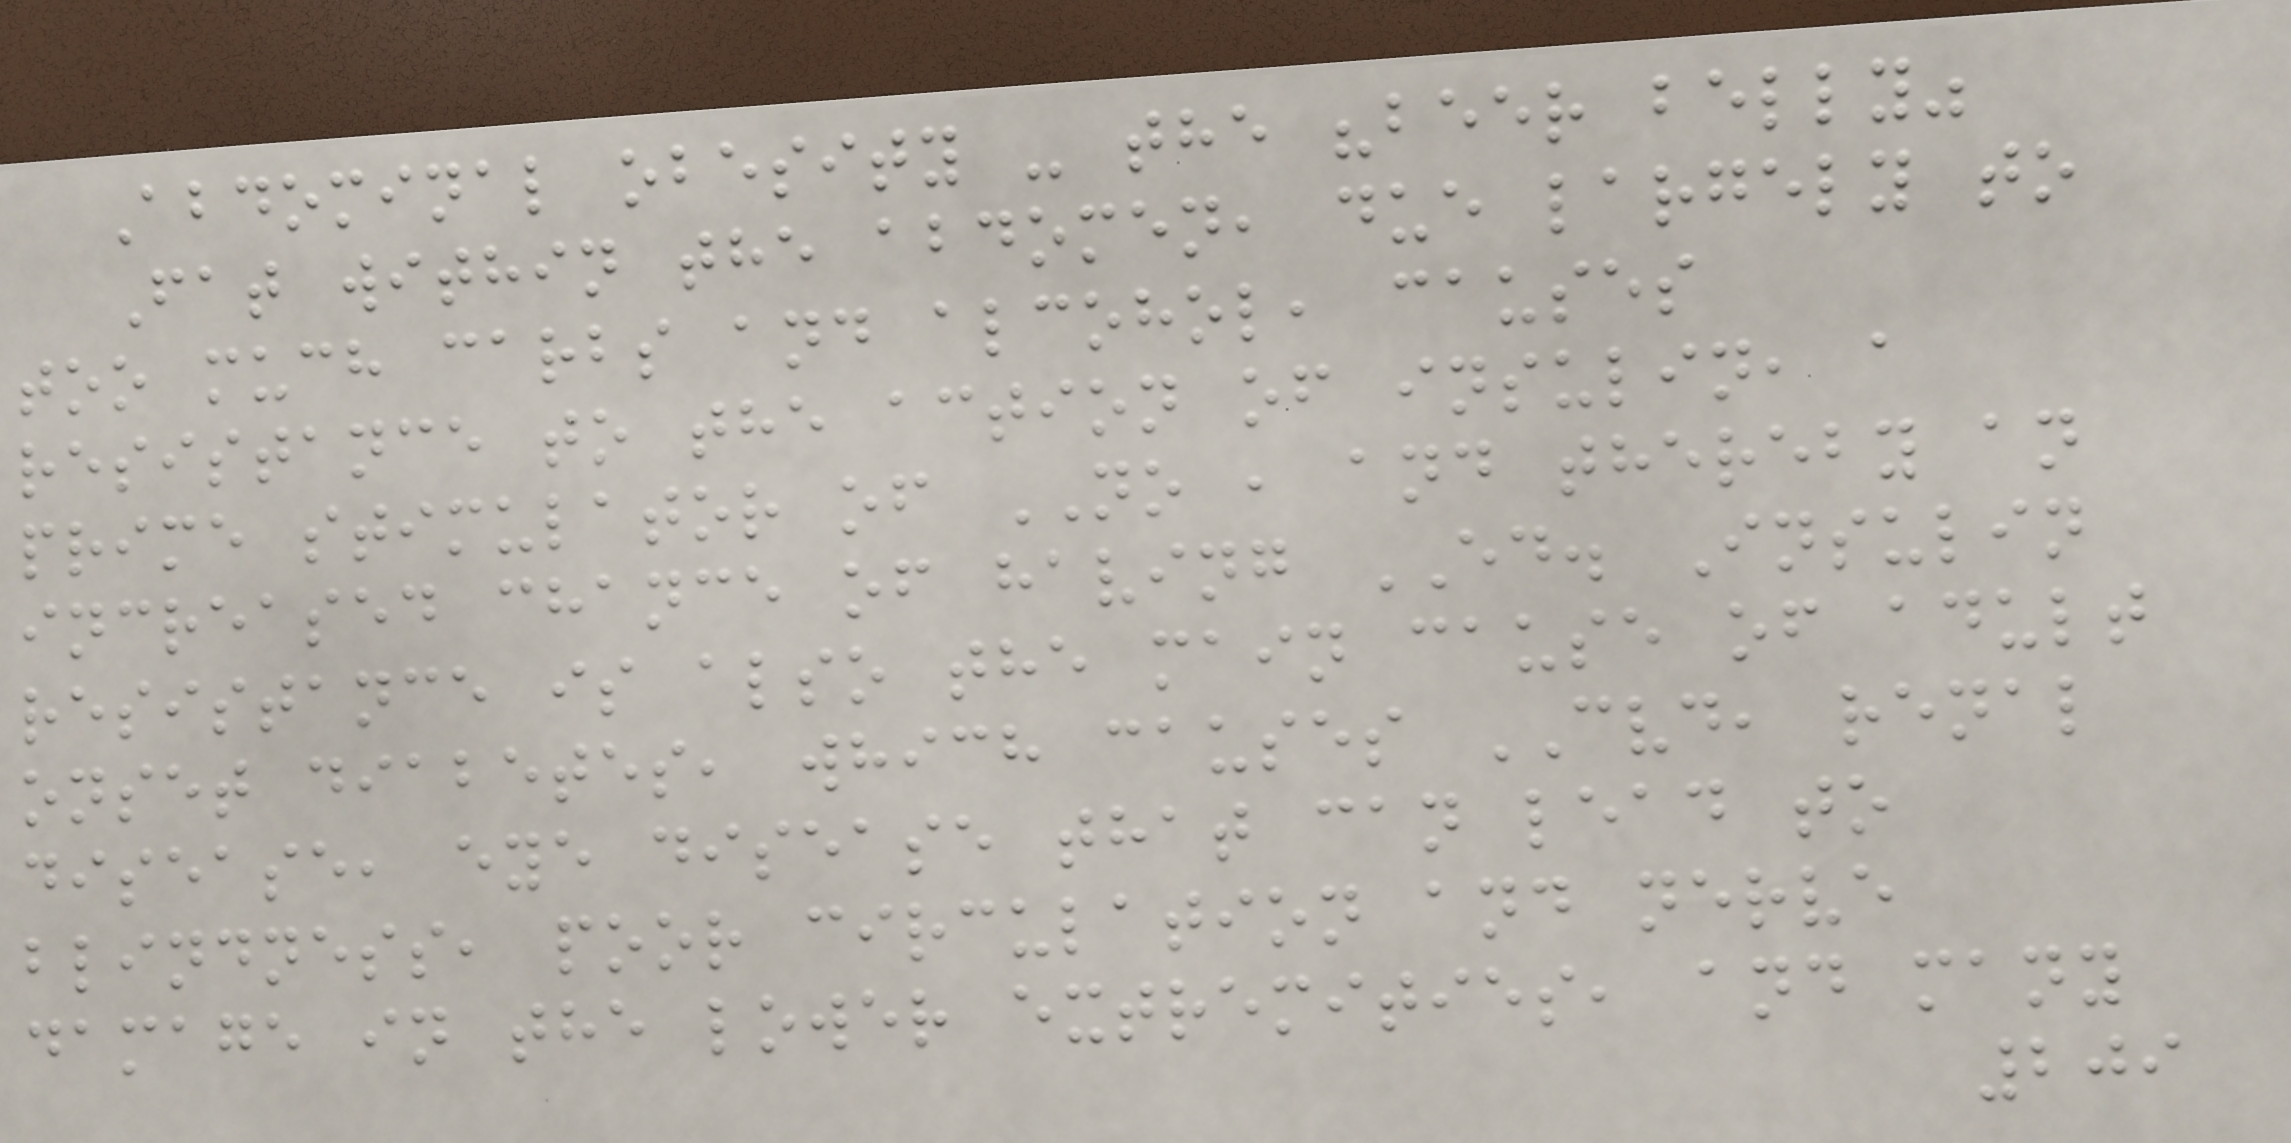Abdominal obesity - the "beer belly"
Fat within the abdomen, due largely to
too much carbs and alcohol, causes
resistance to the action of insulin, a
prime stimulator of NO , and thereby an
increased chance of having ED. Insulin
resistance is also the main cause of adult
onset diabetes, which causes CVD, renal
disease, eye disease that can lead to
blindness, poor circulation and nerve
damage in the lower extremities, and many
209
